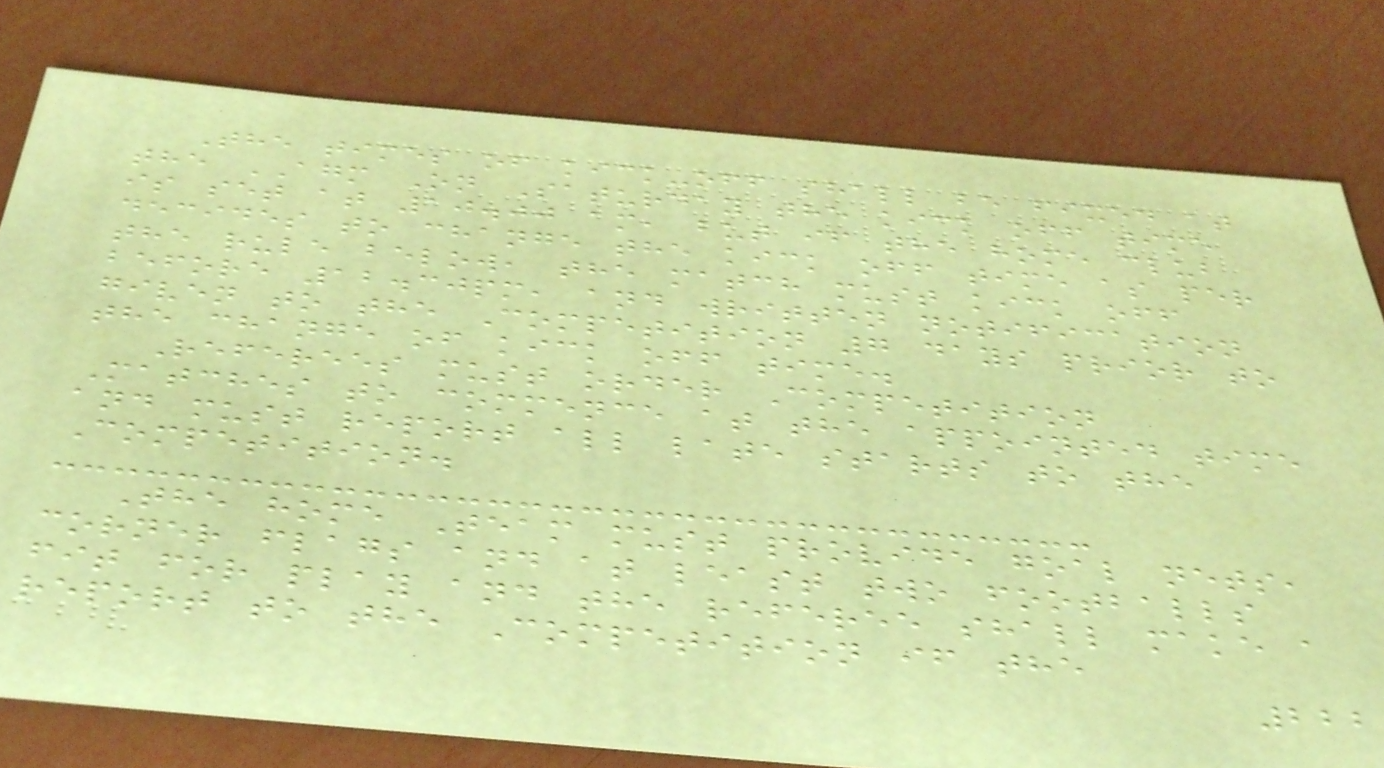The times of kick-off shall be fixed at
the AGM On Saturday the kick off time
is set at 10.00 am, but if the home club
decides to change the kick off time as per
the rule below, the match must kick off
before 12.30pm, and written notification
given to the Competition 7 days prior to
the change of kick off time.
Referees must order Competition
Matches to commence at the appointed time
and must report all late starts to the
Competition.
The home Team must provide goal nets,
corner flags and at least two footballs
fit for play and the referee shall make a
report to the Competition if the
222
